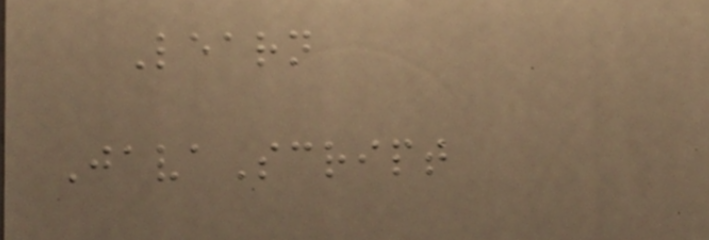Learn
JavaScript
